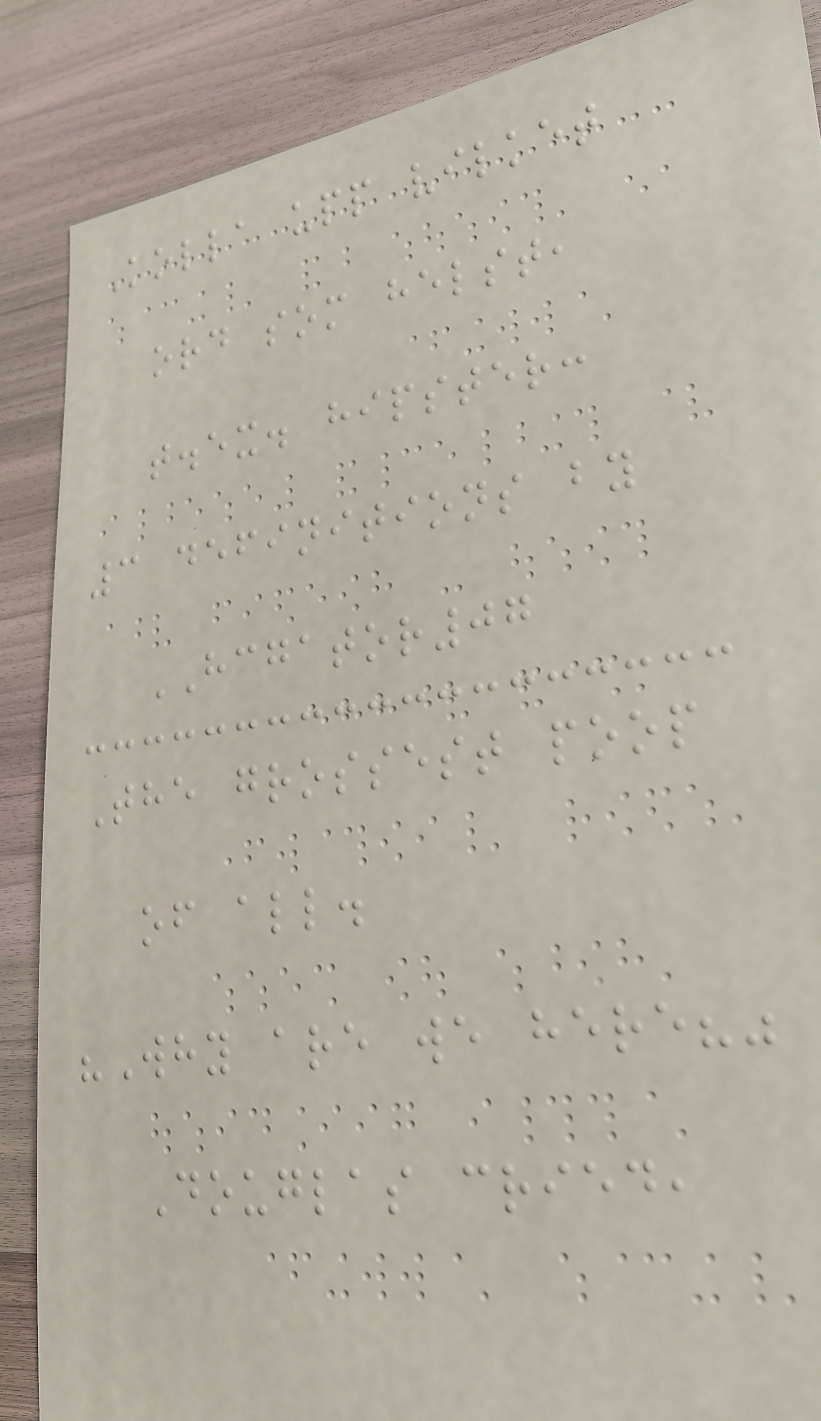Kolla upp vilket
ord som helst,
t.ex. hipster:
3 definitions by
HCGATOR07
The grossest poop
of all.
"Why are we here?"
Douglas cried,
